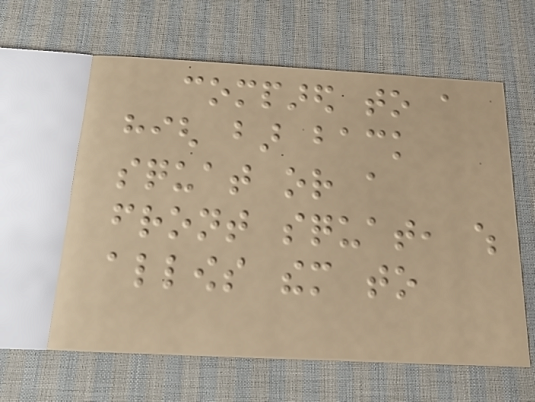compared to a
high bar back
squat or a
front squat, which
allows them to
